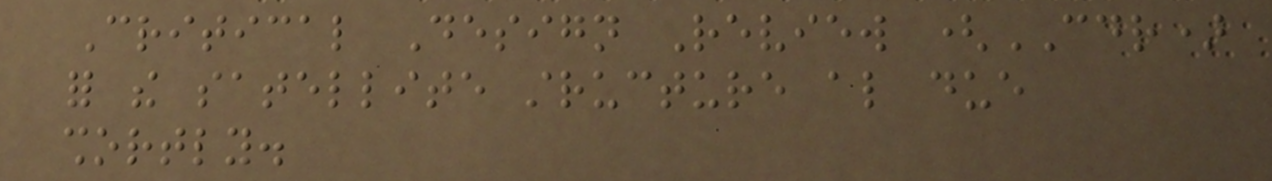Critical Design Review (CDR)
for the satellite structure also due
shortly.
